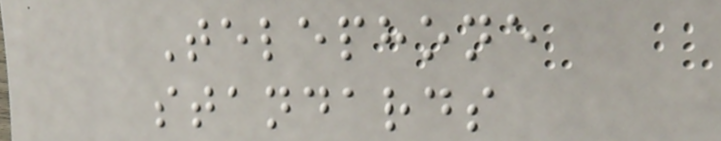Telephone
standards
